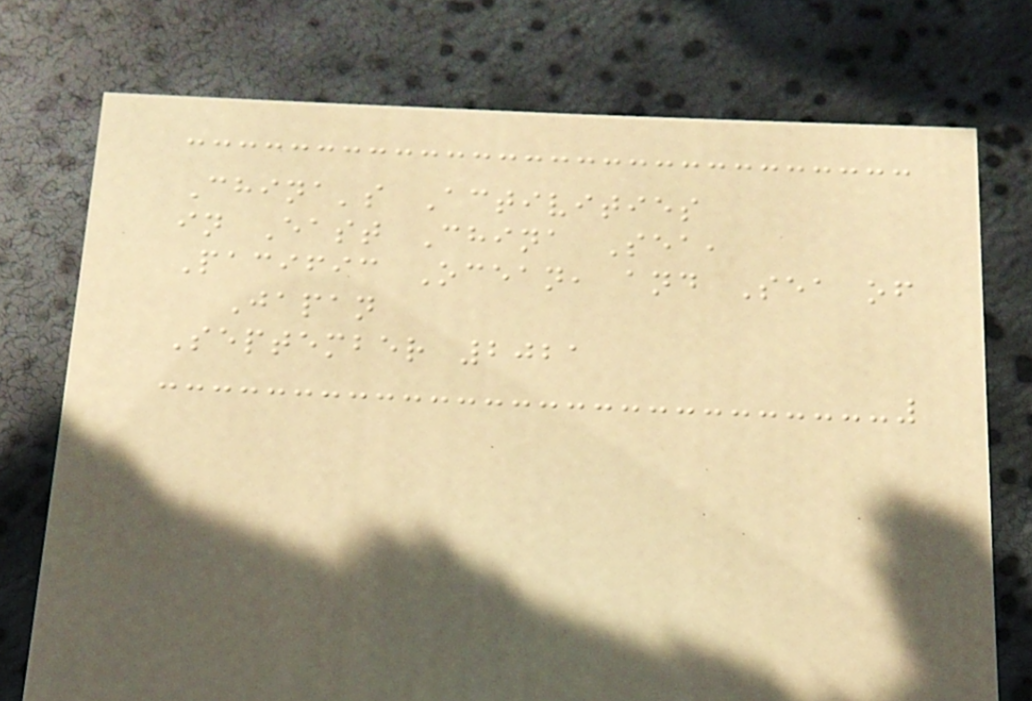China's Activities
in East China Sea,
Pacific Ocean, and Sea of
Japan
September 2021
